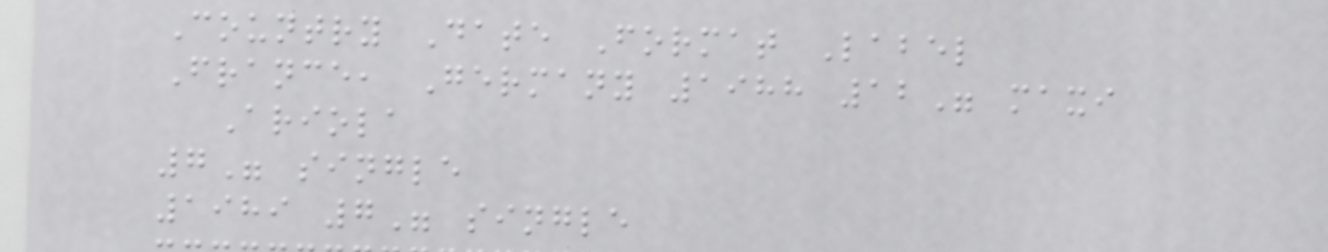Country Date Format Label
France, Germany 1988 12" maxi
Ariola
7" single
1989 7" single
